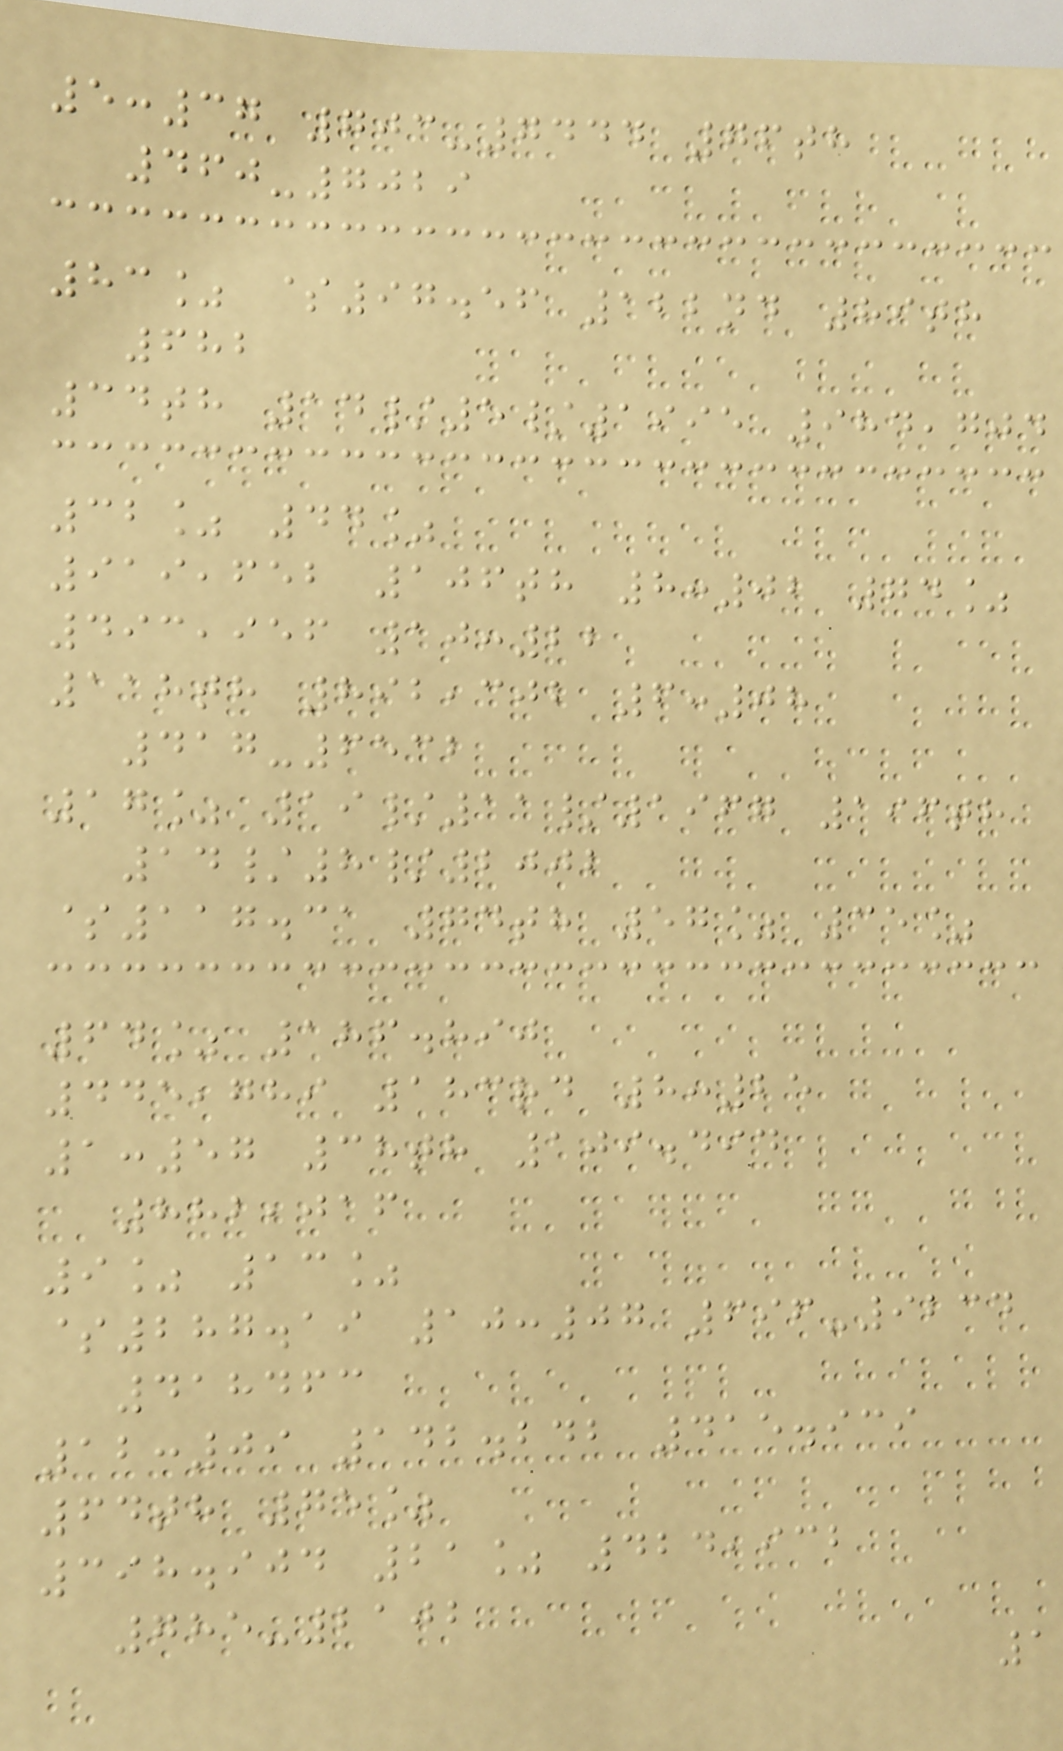5:37 703-7444 76th
460-7029
83% $97.56 122nd 89th
682
34th 14/5/1995 984,704
32% 44%
919,652 106th 8:02 74%
493,956 10:22
118th 892,302 6:08
417-6532
17% 19/11/1967 196th
14/8/2002
$117.31 74th 57% 35%
64% 186.890
445,789 183rd 8:25
1:57 38th 109.494
882,016
9% 13%
$287.19 10:07 696-9234
418463
12:09 142.242 415.939
64th 75%
398.904 21% 424,932
785-2102
1
